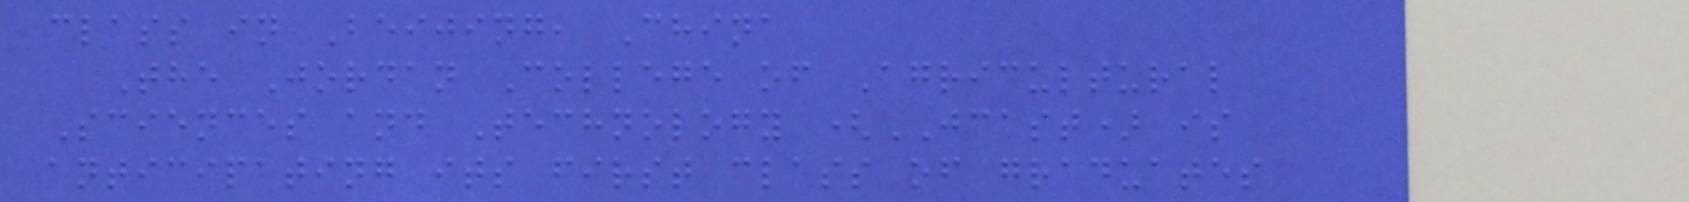class in Beijing, China
The Jordan College of Agricultural
Sciences and Technology (JCAST) is
anticipating its first class of graduates
